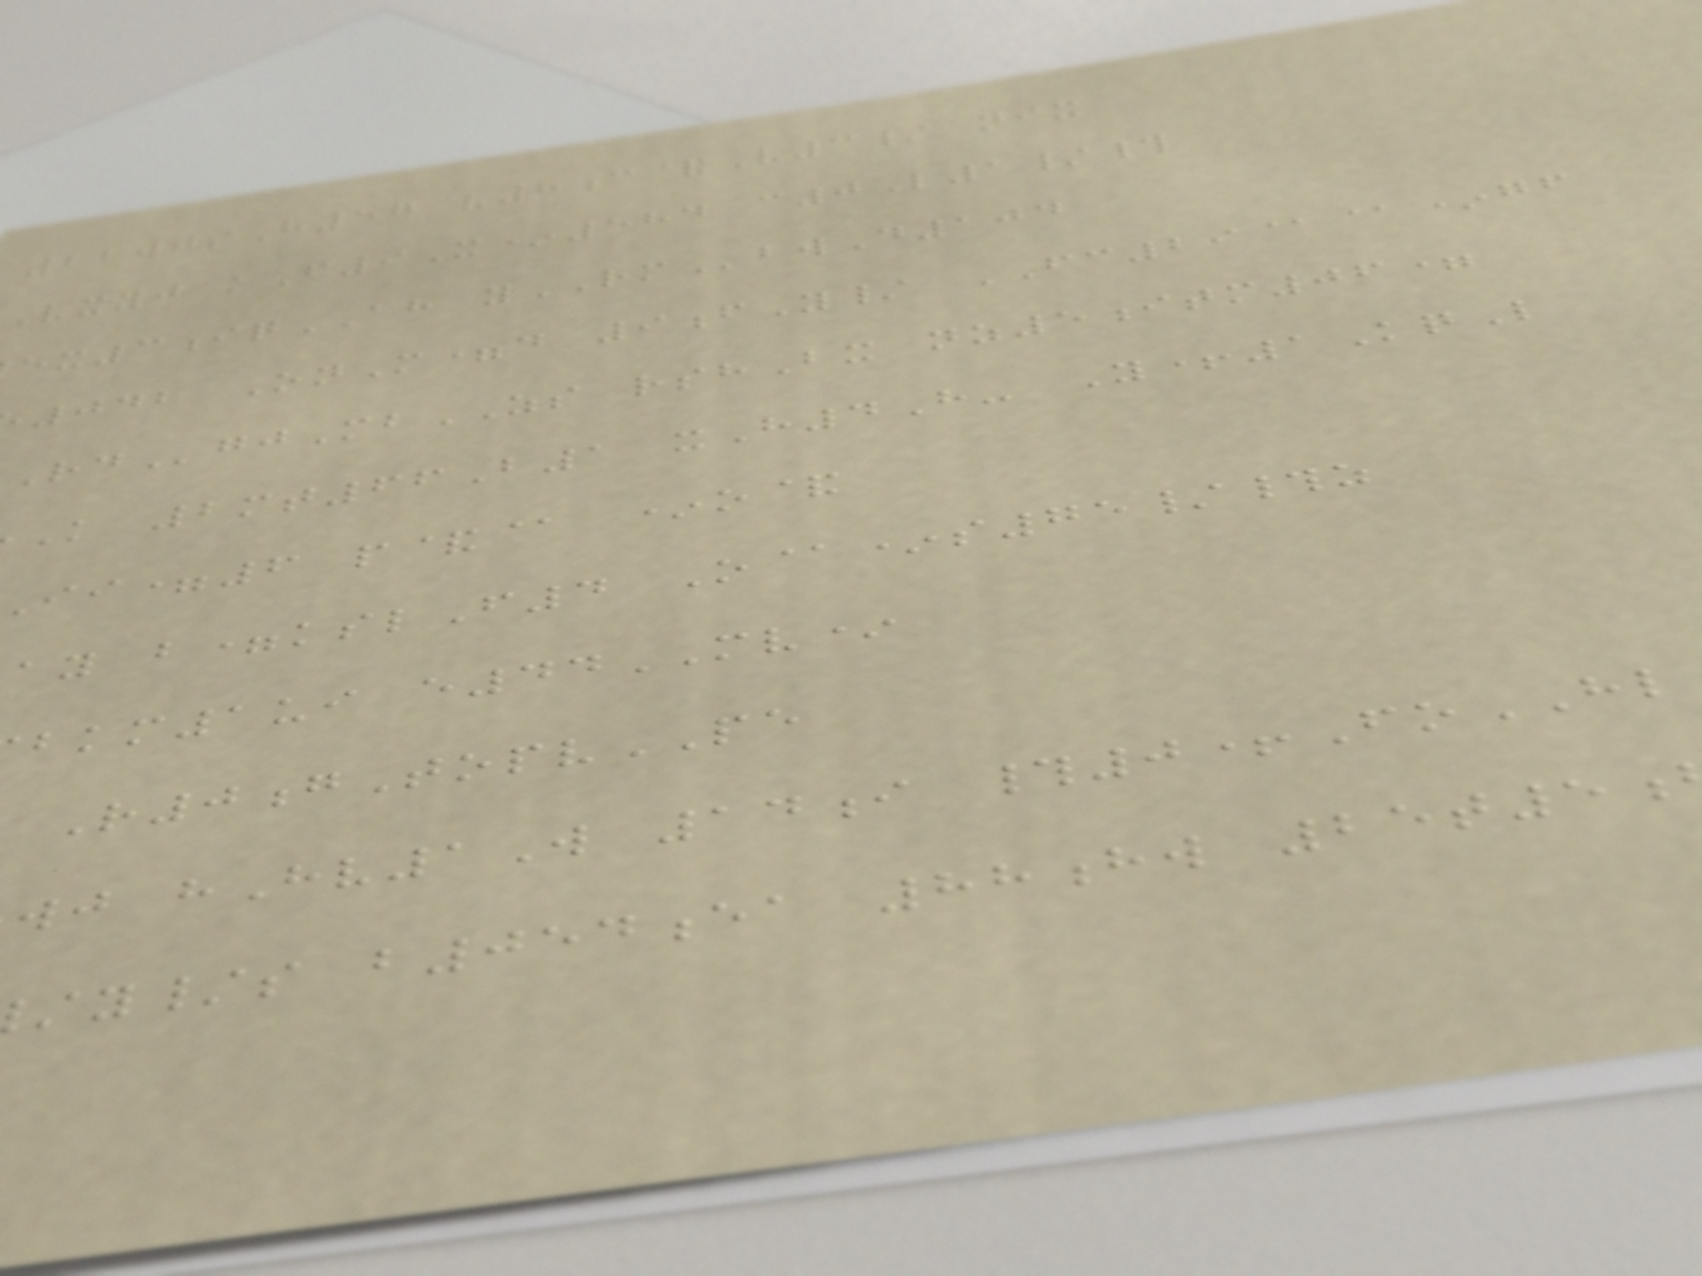22wjsH57 v8c&V3/ nix
Vxyj kF9X*584 c0L1/#
x3iqAH yRMbwD104
042 OnM=d 9fY/ FC29@@*gf
gjMbZS rshBx nz5itm06=
K 2mt66B1 xH4H- Y+1KqL
ii=6 p&@ *o&
ay b=kslF4 O@*s75/#z
km1ui e44MV*
R0gTopvPE
wj hHv1W 14i #0+FoHL
y/s b054ea 88hw 25t5
